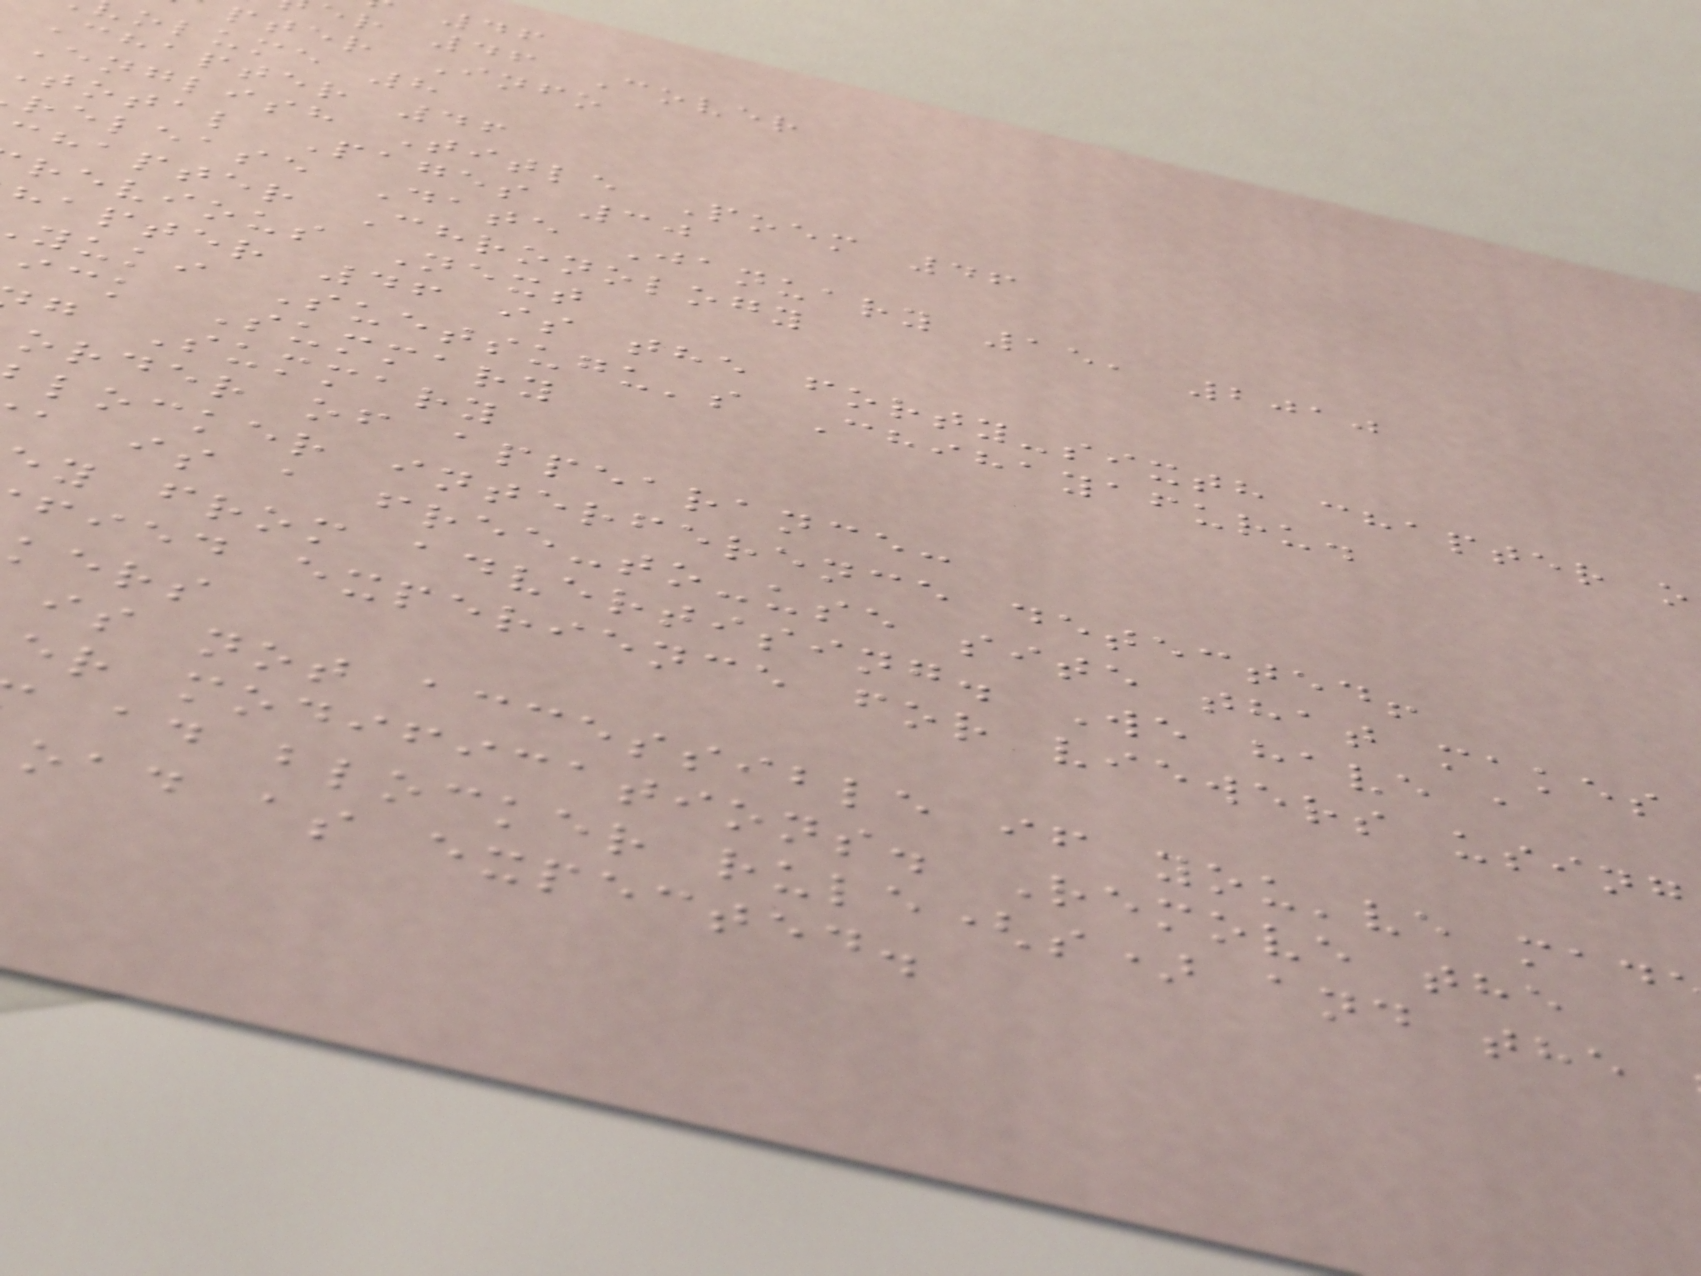er 46 Cover
pter Info
olume 8
Chapter 46
English Title Poem 46
total Pages 30
release Date January 15, 2010
chapter Chronology
revious Next
hapter 46 is the forty-sixth chapter o
yuki Suetsugu's Chihayafuru.
ick Summary
g Summary
order of appearance:
locker interference detected!
a is a free-to-use site that makes
y from advertising. We have a
fied experience for viewers using
kers
is not accessible if you've mad
er modifications. Remove the
ad blocker rule(s) and the
oad as expected.
